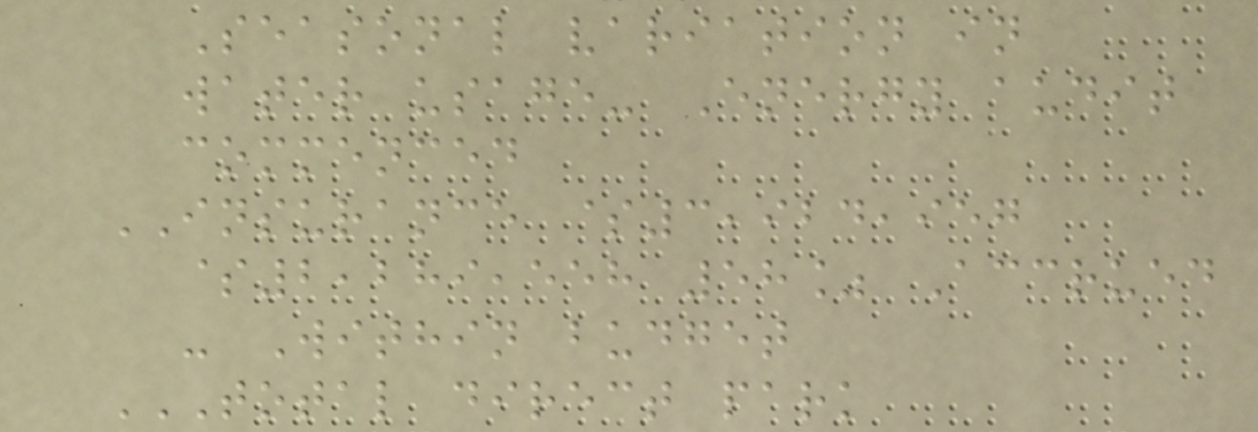Seasonal variation in
water usage- Energy audit
commenced
INSURANCE $3,924,957
$2,289,558 58% Accrued
- Within budget
TOTAL DIRECT PARK
